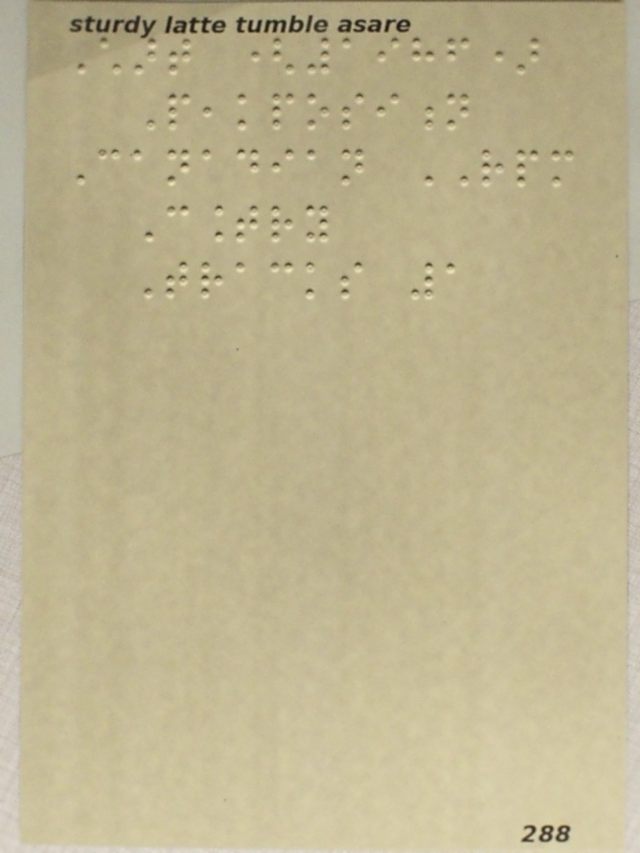Chart (1986)
Peakposition
Canadian RPM
Country
Tracks 1
